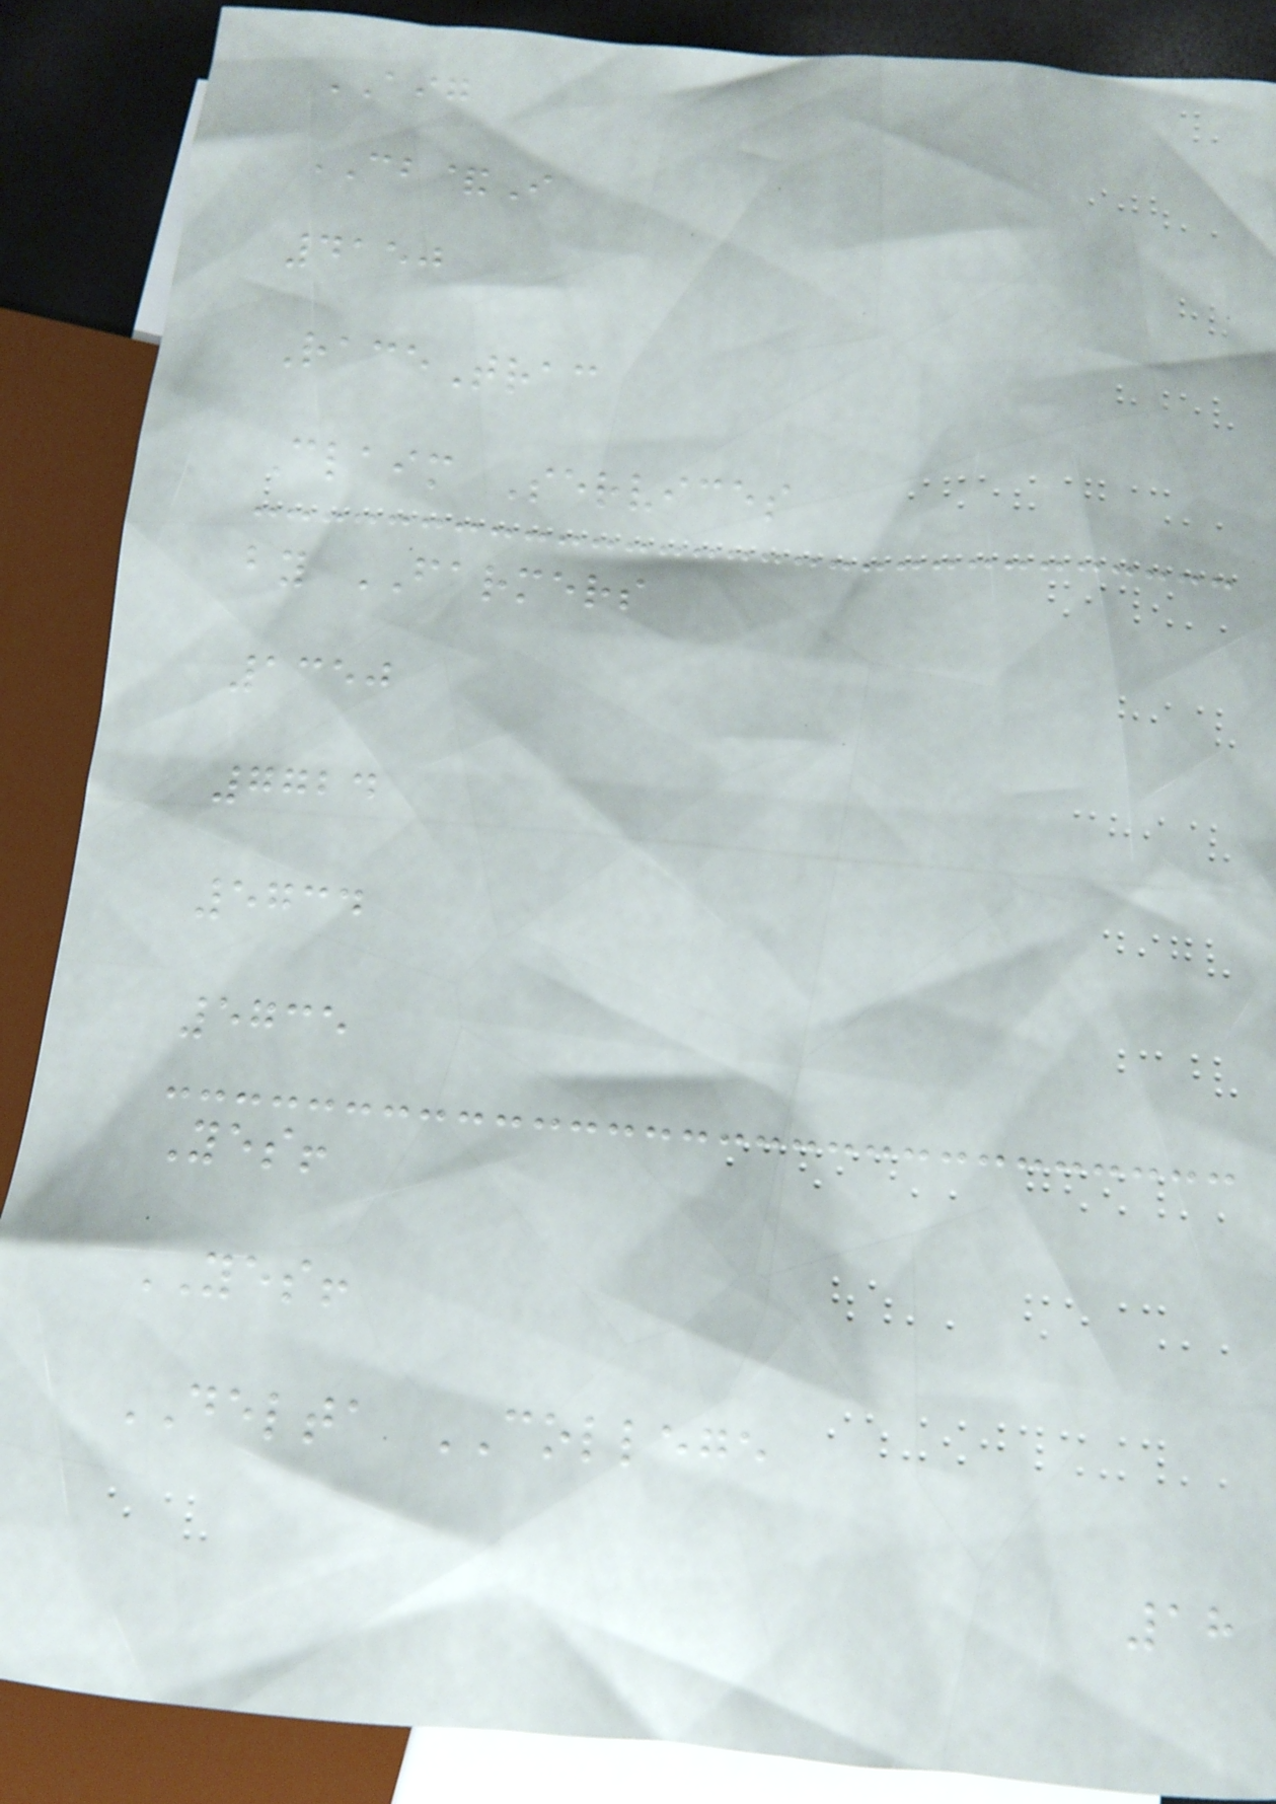AIG
CB&I
4150
RaceTrac
Claim Services
by FARMERS
1350
7724
5734
5735
Yes!
YES!
DELTA COLLEGE
18
